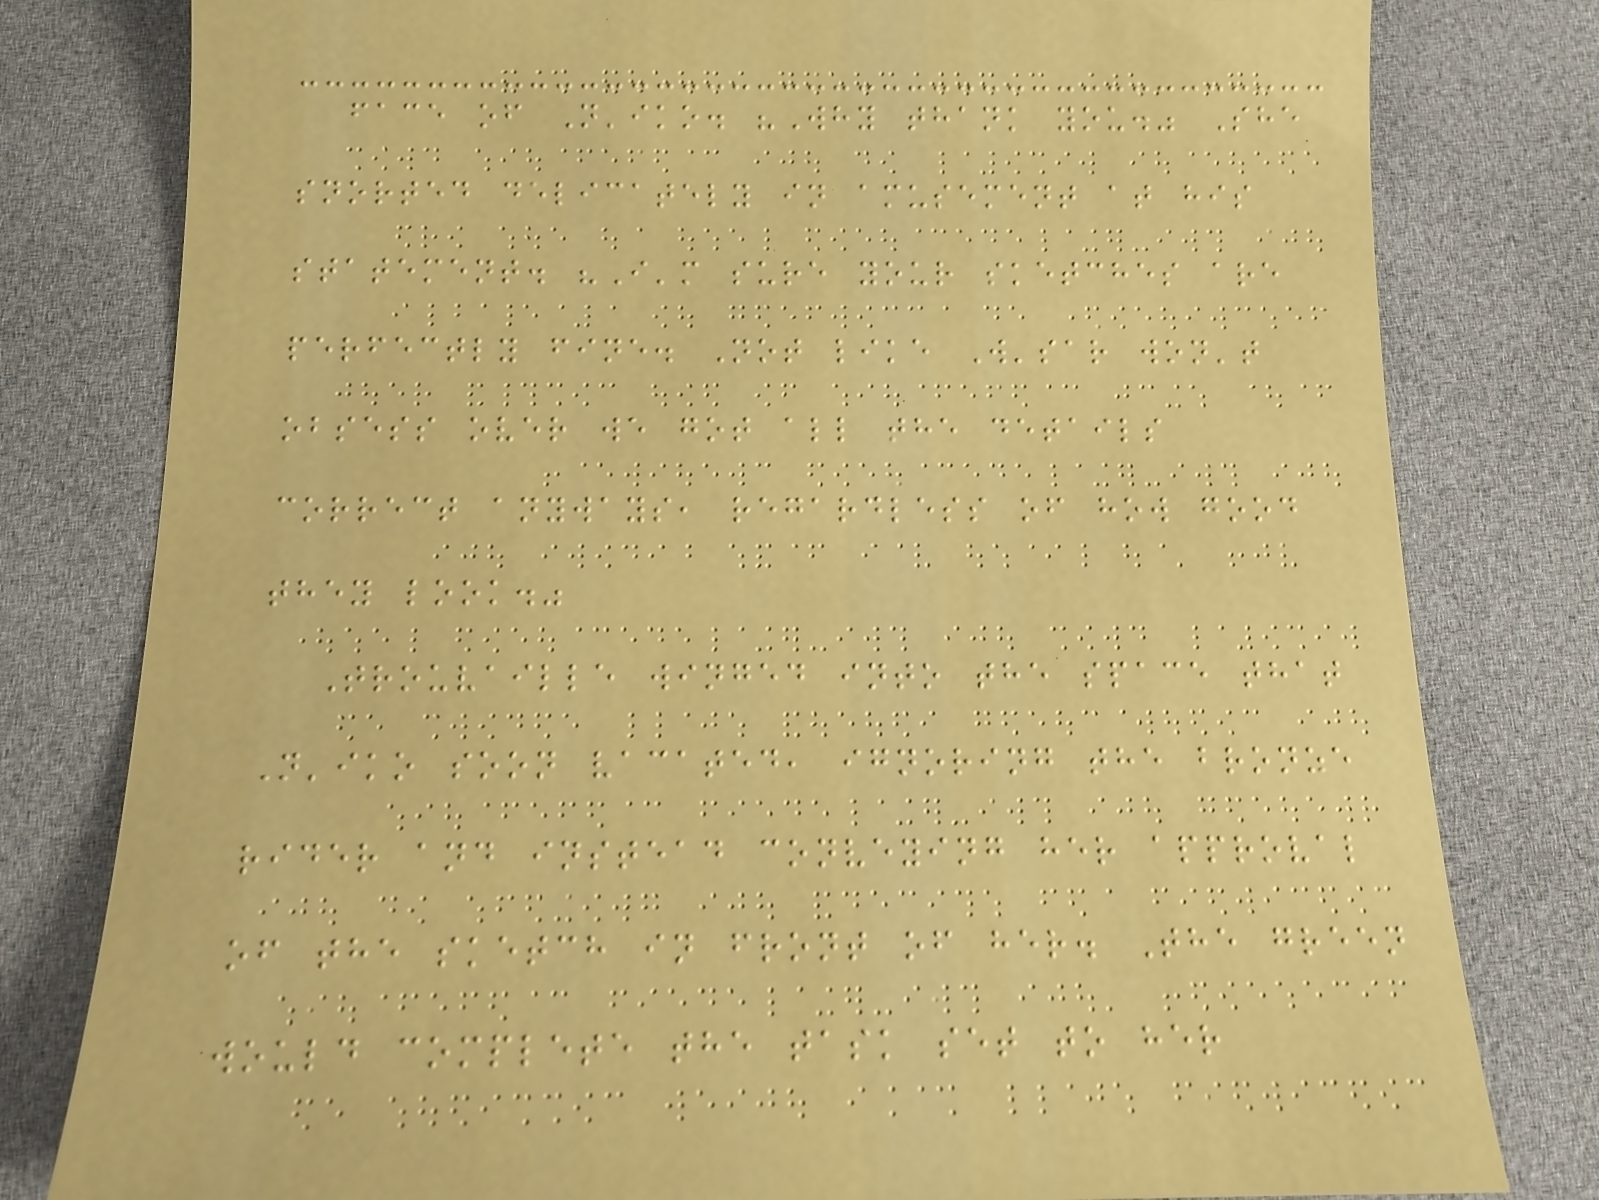face of N'iko. "Why thank you." She
snorted delicately in amusement at his
statement. "I'm sure your sketches are
perfectly fine. Not like W'sar won't
obsess over we got all the details
correct anyways, regardless of how good
they look."
Trouvaille winged into the space that
N'iko soon vacated, ignoring the bronze
rider and instead conveying her approval
of the sketch in front of her. The green
would complete the task set to her
